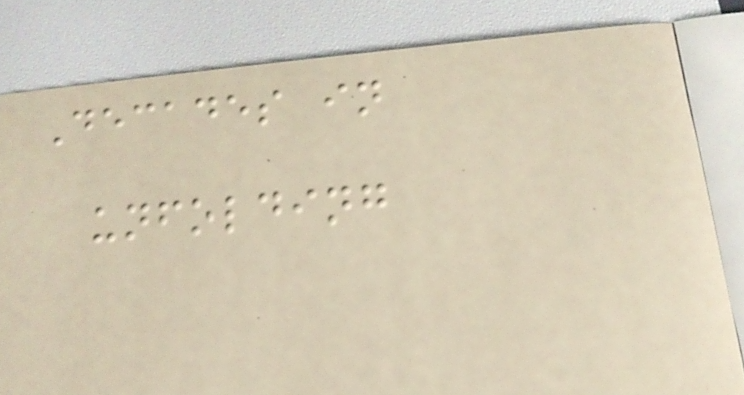Decades in
unfolding
